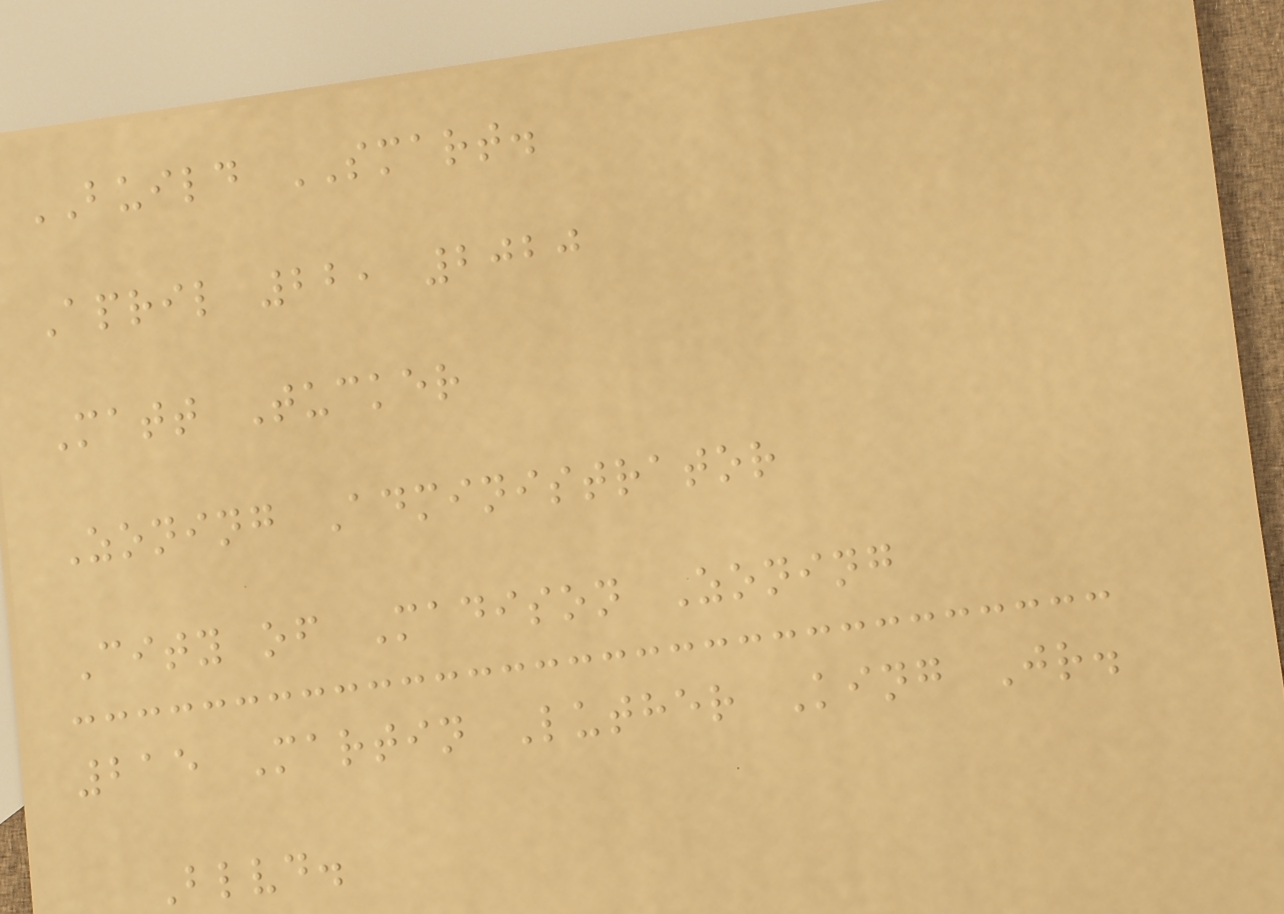BUILD SMART.
April 22, 2020
Matt Tucker
Zoning Administrator
City of Madison Zoning
215 Martin Luther King Jr.
Blvd.
